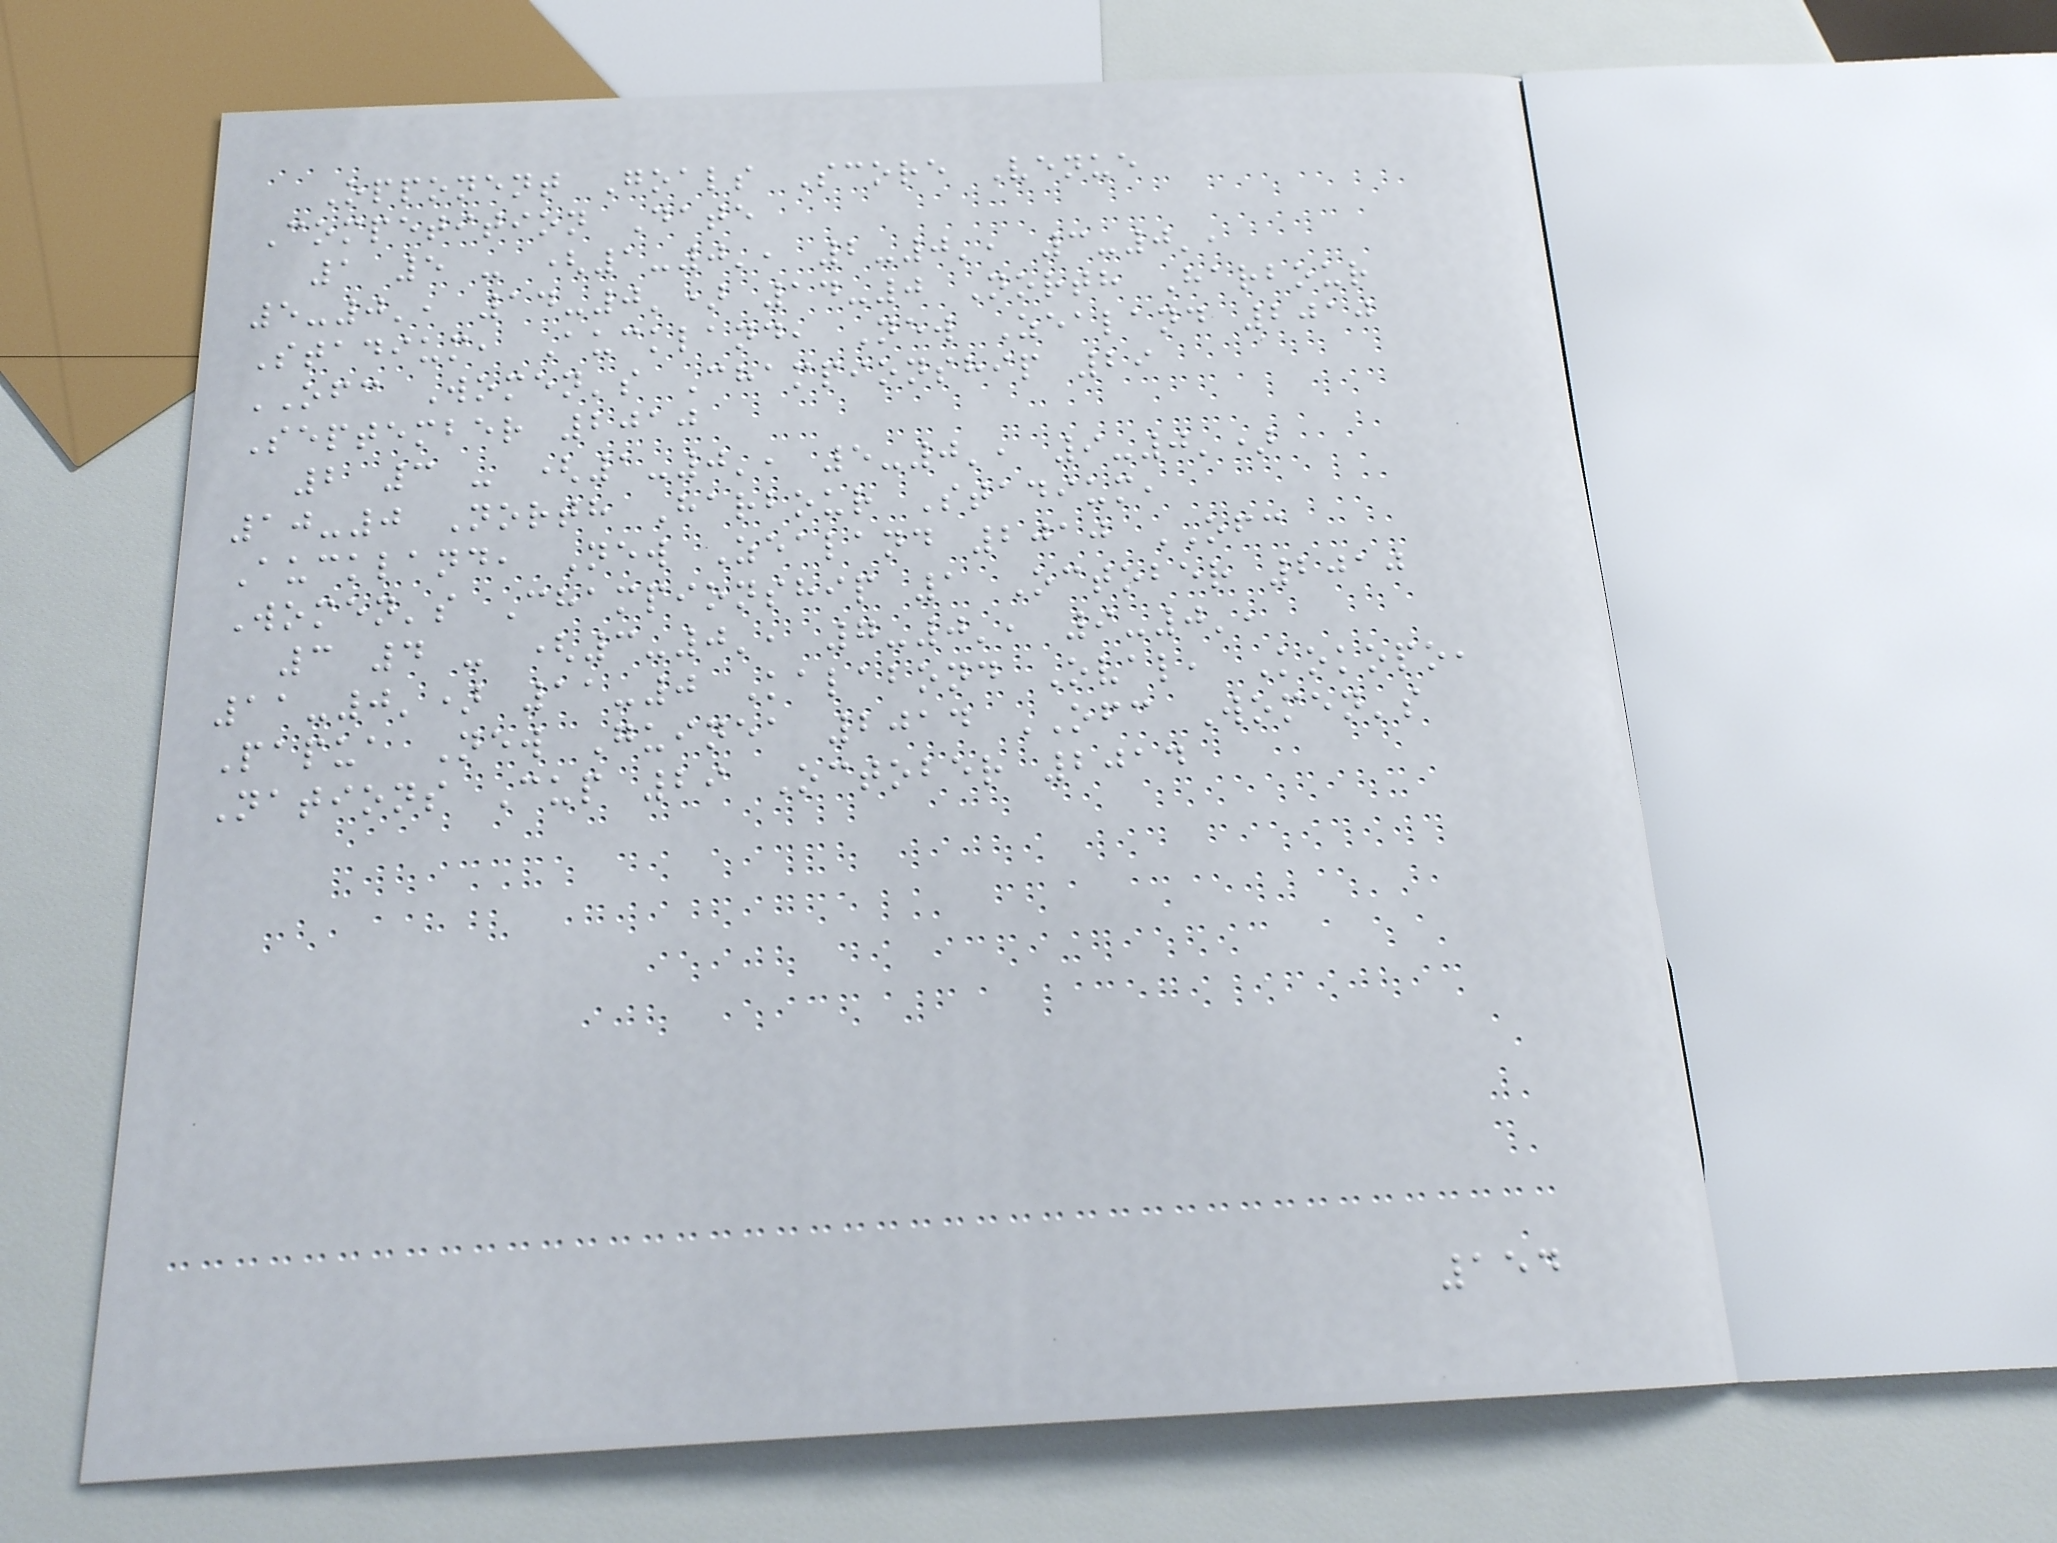Opponent Goals Score Venue
Competition Date
1 5 - (1-0', 2-0', 3-0',
5-0', 14-0') 14-0 North Harbour
Stadium, Auckland, New Zealand 2010
OFC Women's Championship 29
September 2010
2 3 - (1-0', 5-0', 9-0')
10-0 North Harbour Stadium,
Auckland, New Zealand 2010 OFC
Women's Championship 1 October 2010
3 4 - (3-0', 7-0', 9-0',
11-0') 11-0 Kalabond Oval, Kokopo,
Papua New Guinea 2014 OFC Women's
Nations Cup 29 October 2014
154
